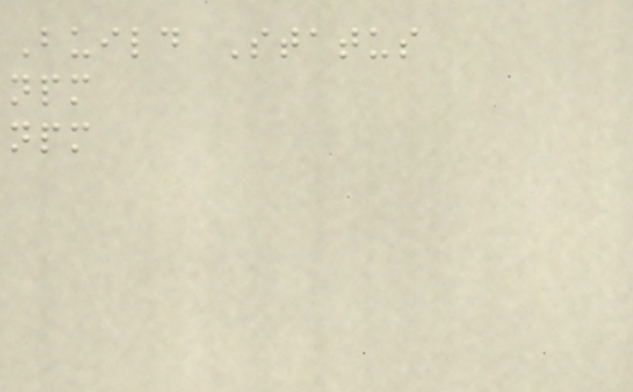Build Status
npm
npm
